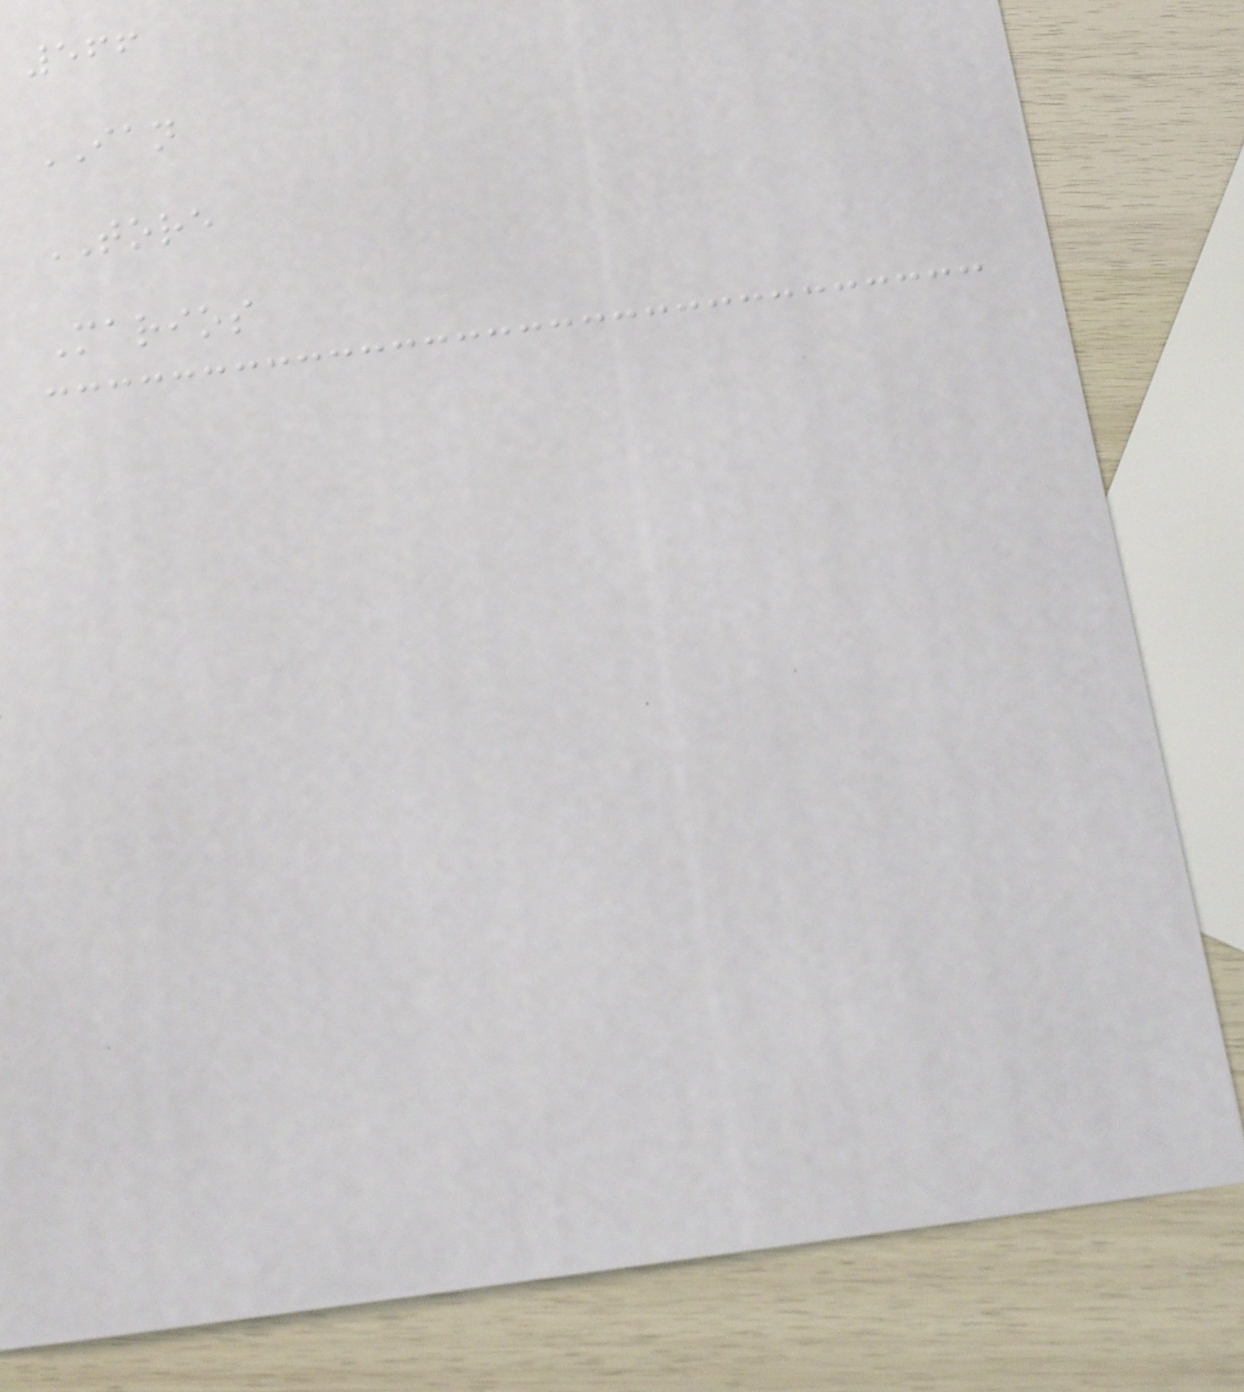566
IAN
TORE
Marios
